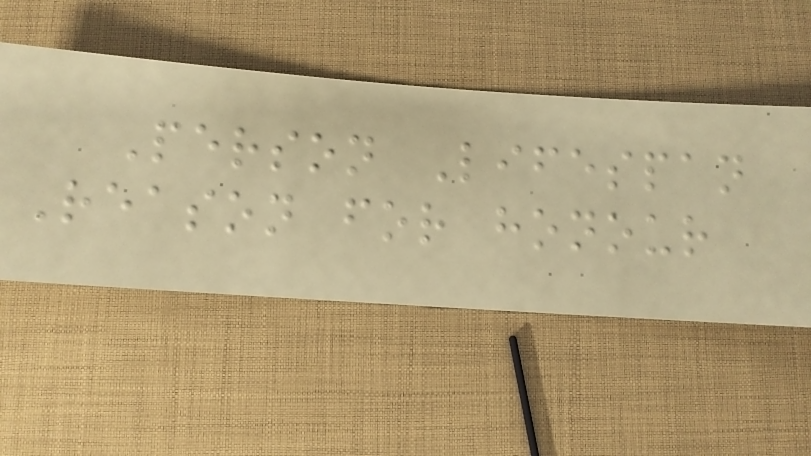Person Lifespan
Reason for honour
